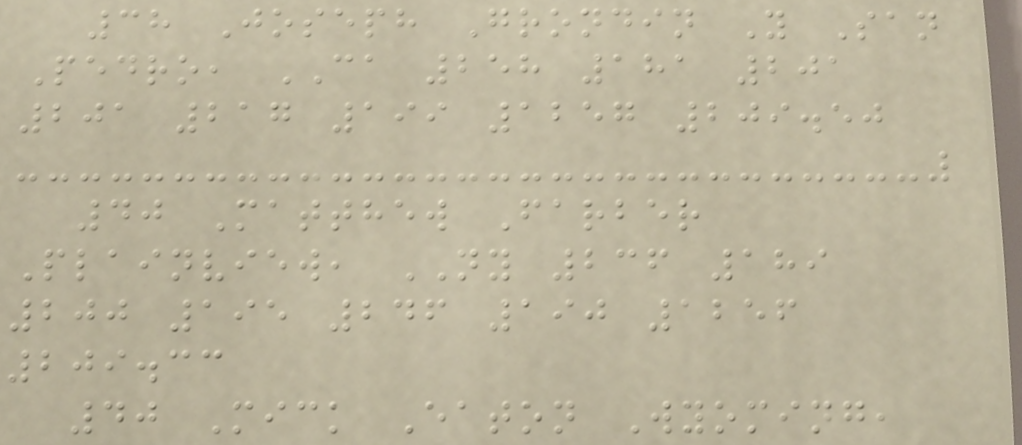38 Joseph Grondin Y San
Pedro, CA 258 181 201
201 217 199 1257 209.50
40 Matthew Farber
Plainview, NY 236 189
200 195 246 190 1256
209.33
40 Mick Eaton Wyoming,
